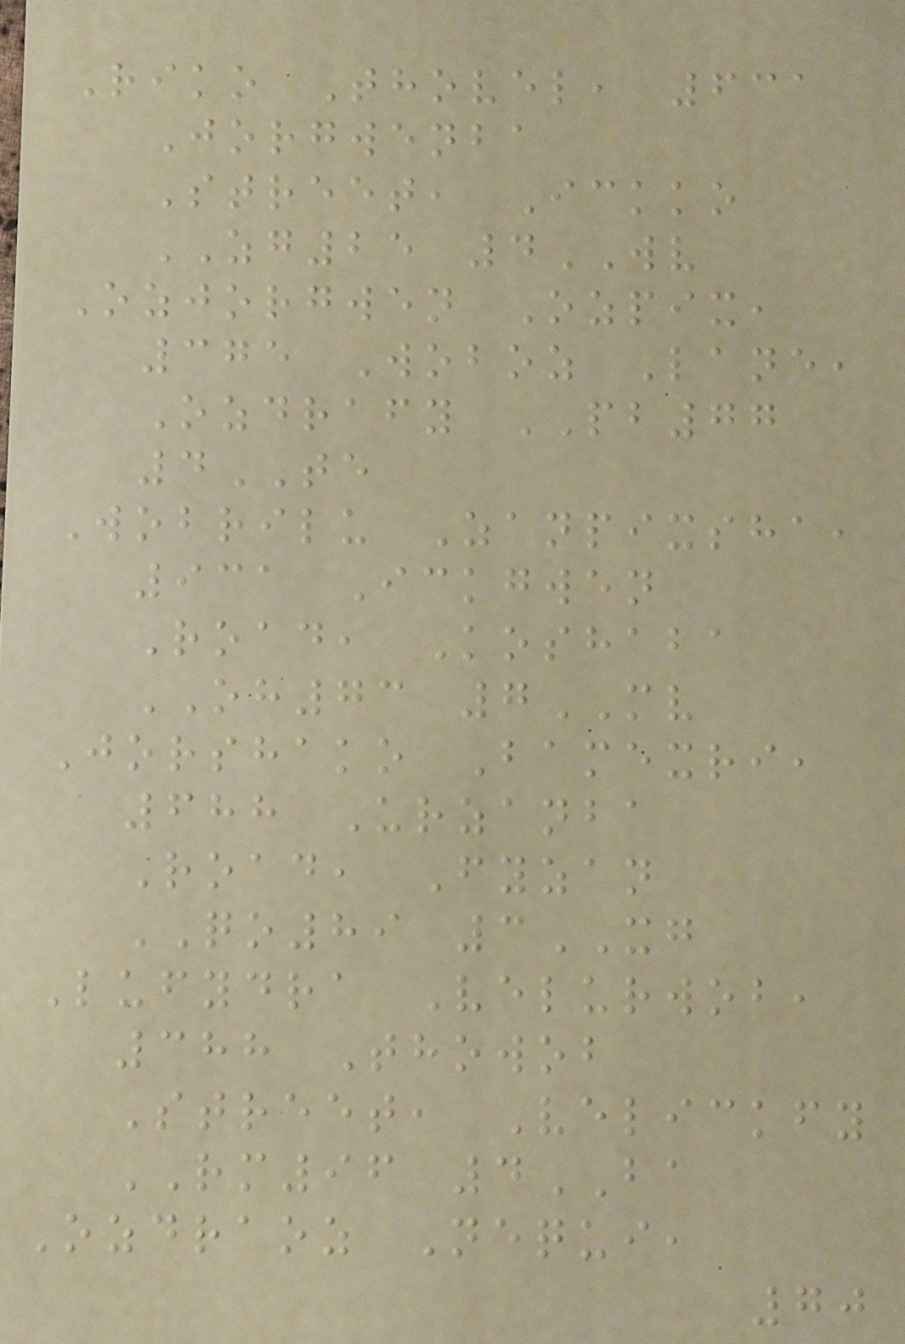Riko Thovel, 631
Jorgwenba
Street, Ickko
ZG25 4WV
Ozjorgwen Ozpix,
375 Woboz Lane,
Ozdrafy PB77
4TE
Wobrilu Zanpixsha,
931 Ickgwen
Road, Koshaba
OH73 7MV
Jorshako Bamexri,
688 Urzanba
Road, Fyzan
QO89 3XG
Lufydra Velurwob,
388 Thowob
Street, Velickfy
RM96 4BA
Ozdraoz Nequi,
70
